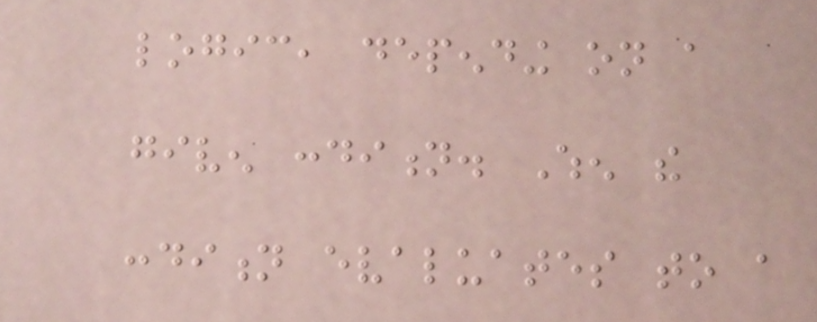logic, depending on a
given condition. When the
condition evaluates to a
